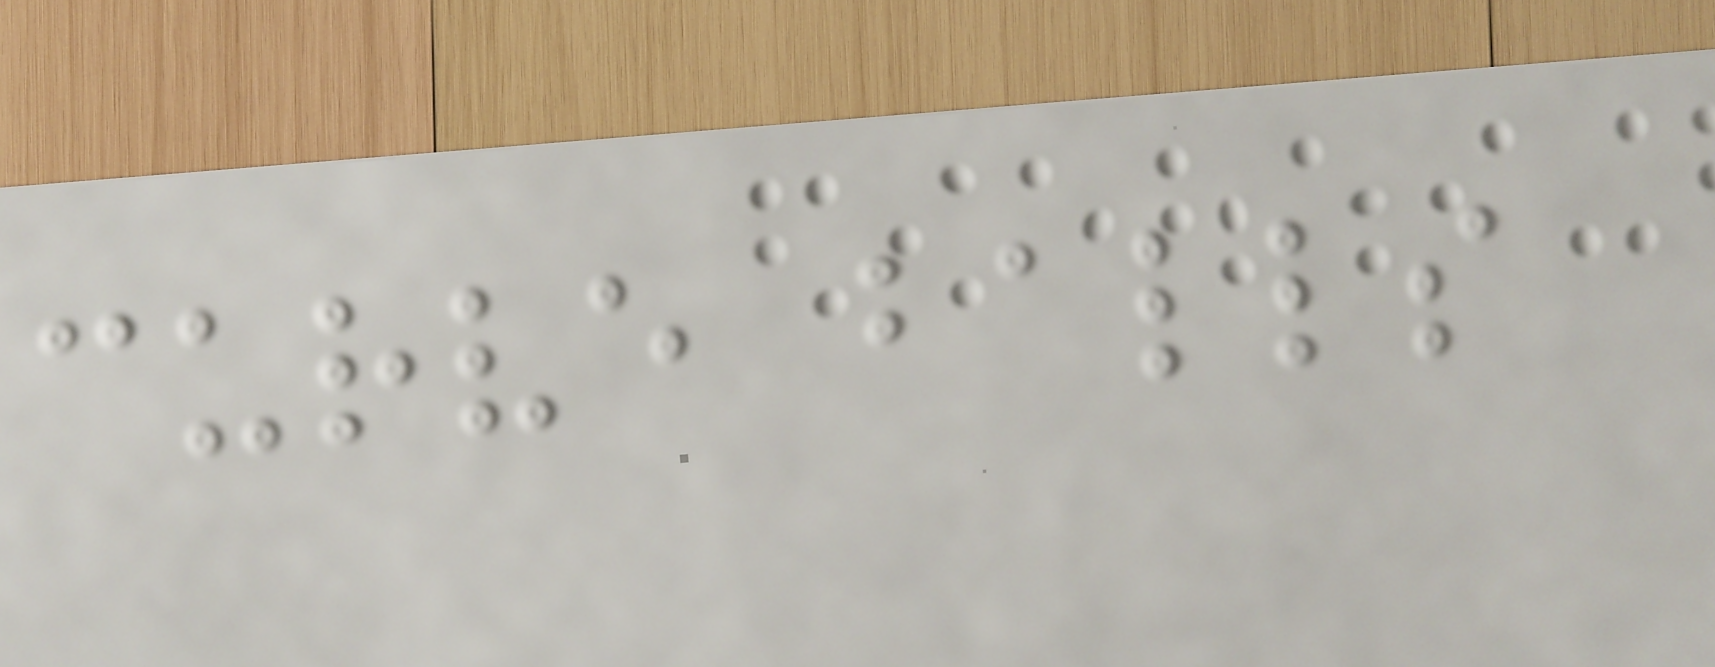curve balls
